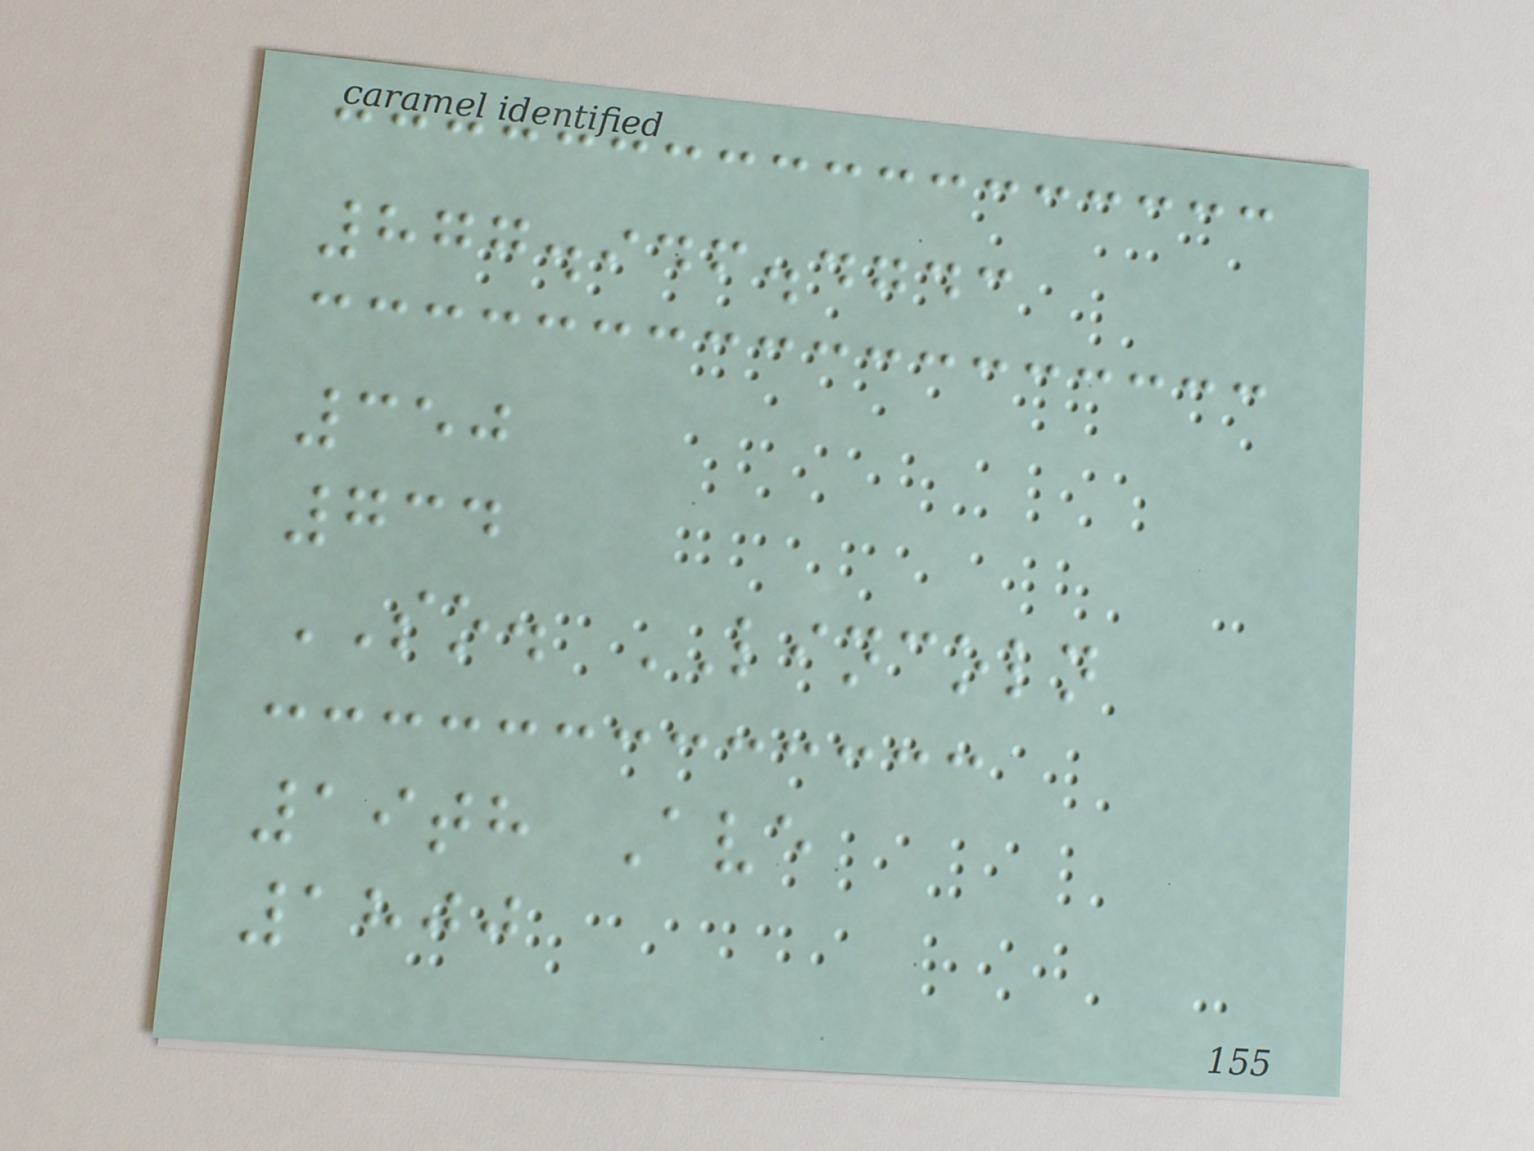877.946.4743
350
734
SO. LINCOLN
19th Ave
1800
